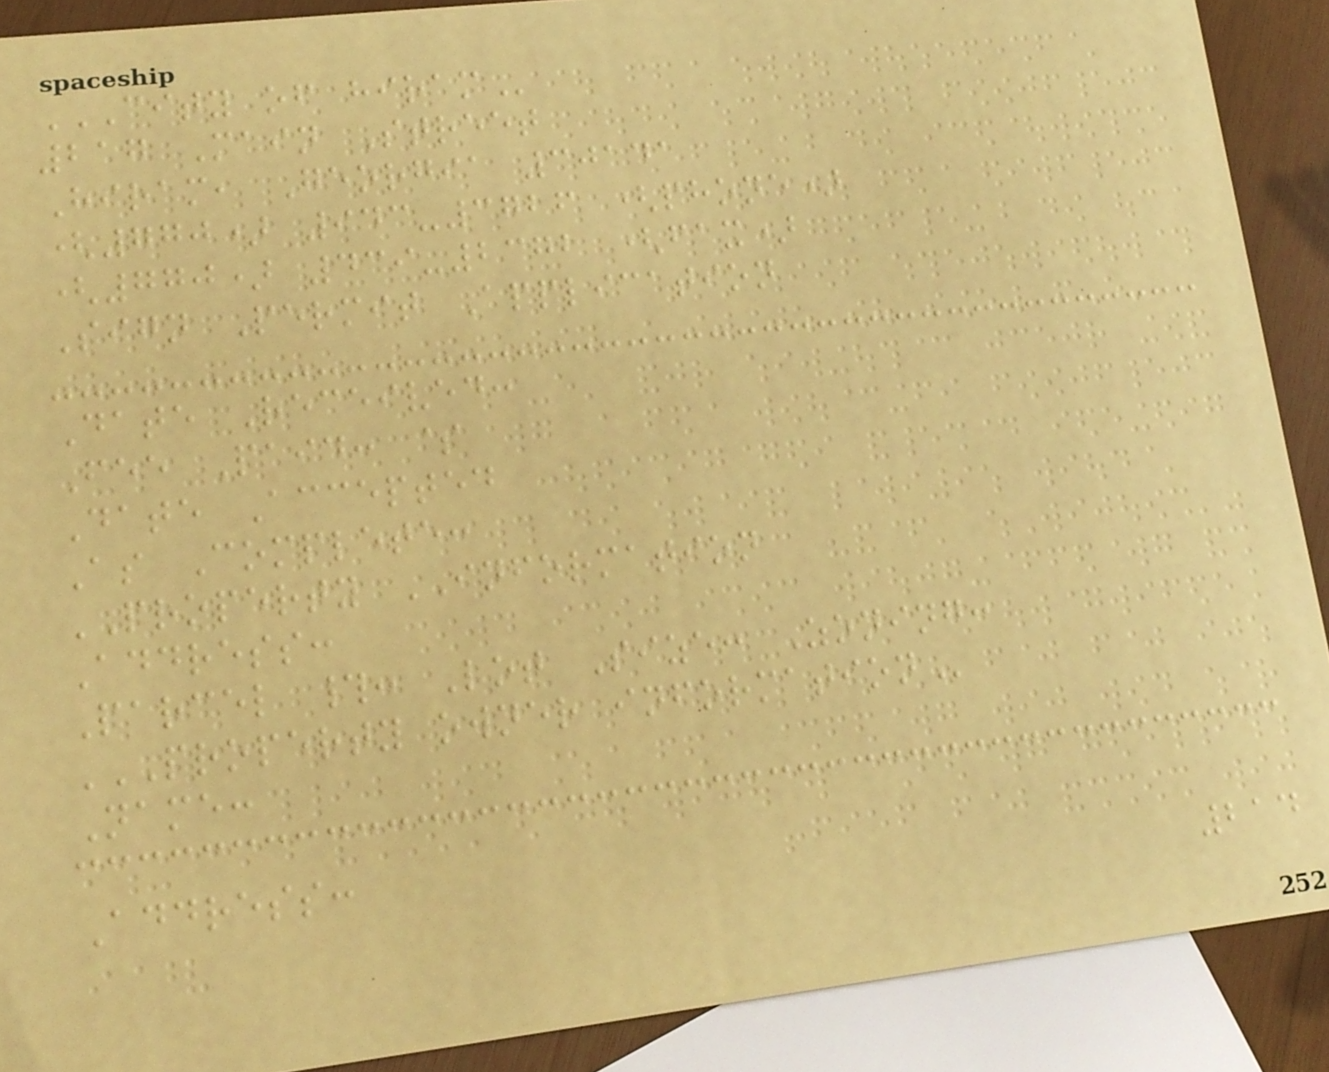CITY OF HIRAM
217 Main Street
Hiram, Georgia 30141
(770) 943-3726 (phone)
(770) 439-2372 (fax)
Sign Permit Application
Date Received:
Fee Paid: $
Date Accepted
As Complete:
PROPERTY INFORMATION
Address:
Parcel #: Lot Size: Zoning:
PROPERTY OWNER INFORMATION
Name:
Address:
214
